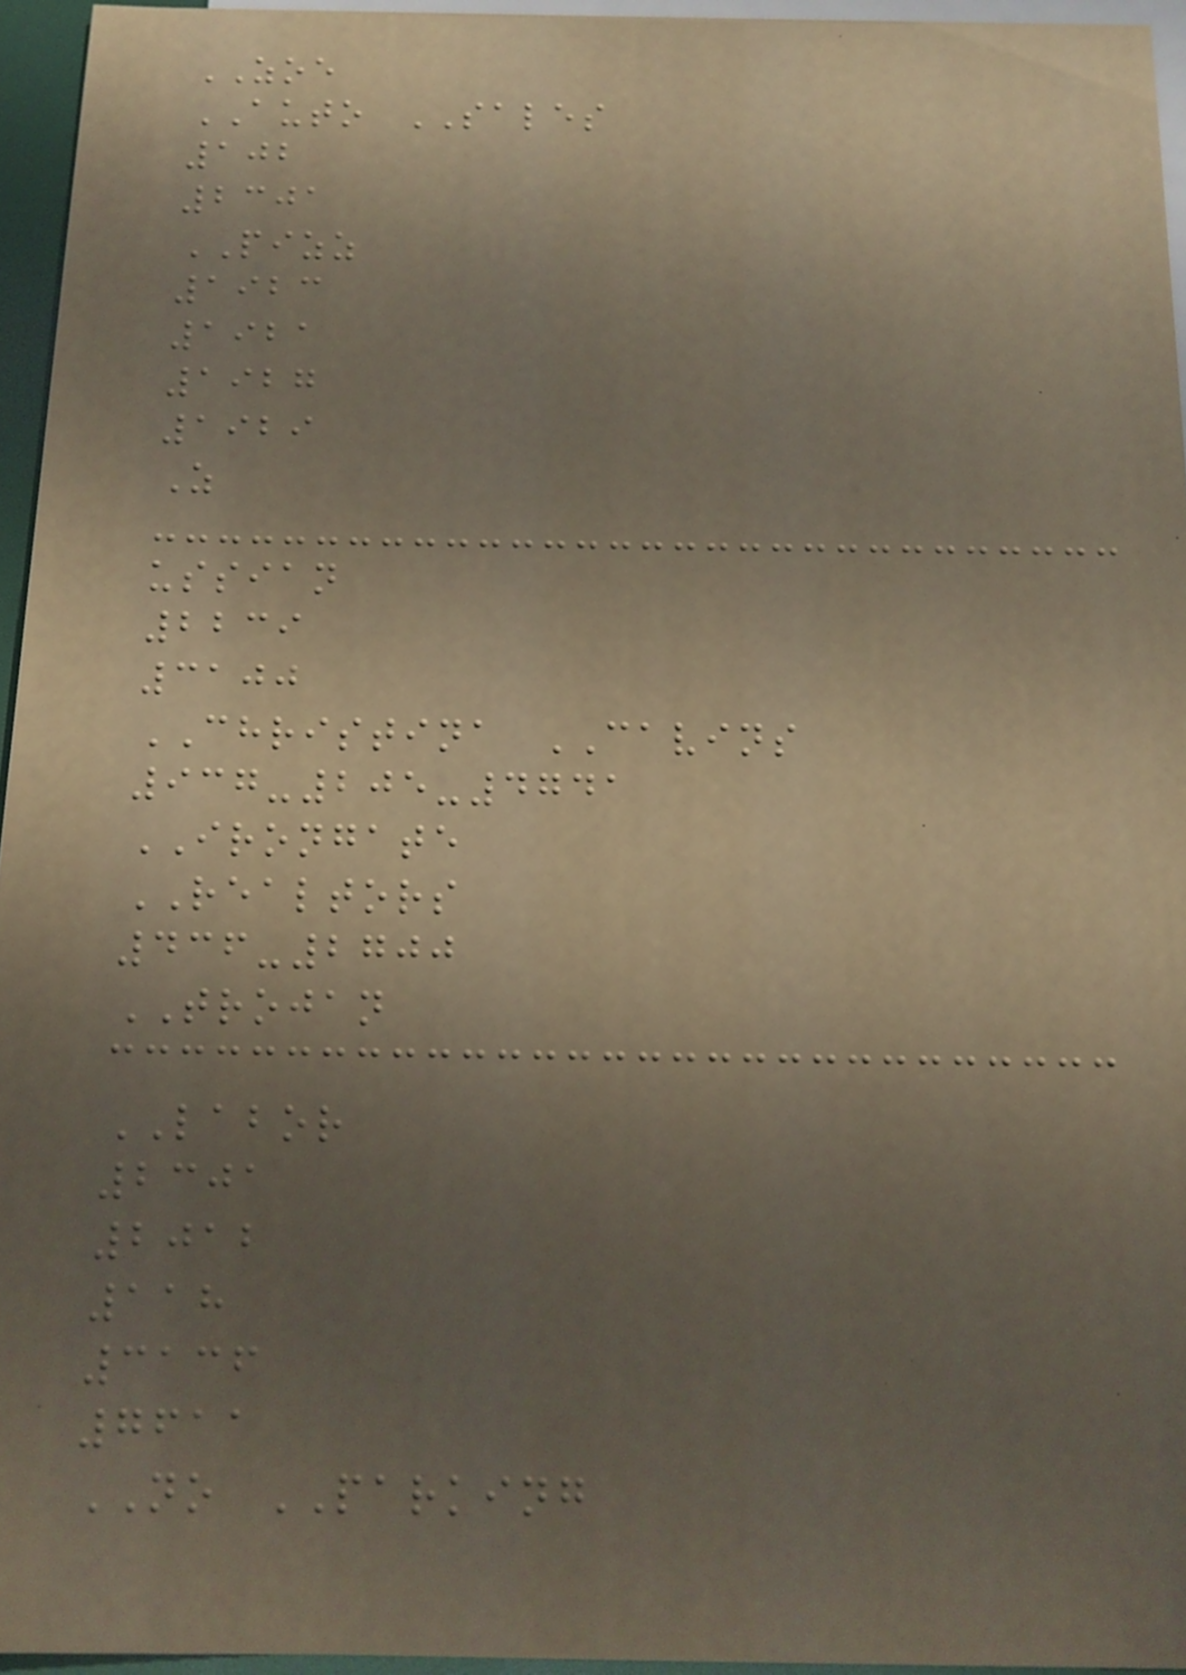ZOE
AUTO SALES
102
2301
PIZZ
1923
1921
1927
1929
Z
ussian
2239
3100
CHRISTINA CAVINS
937-205-4741
IRONGATE
REALTORS
436-2700
TROJAN
LABOR
2301
2012
118
3136
7611
NO PARKING
